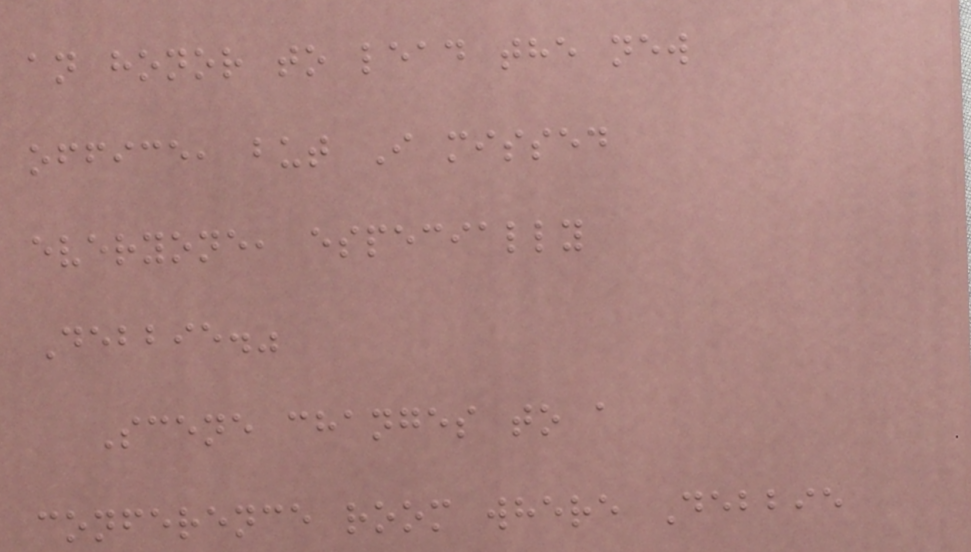an honor to lead the new
office, but I missed
everyone, especially
Debbie."
Scene changes to a
conference room where Debbie
